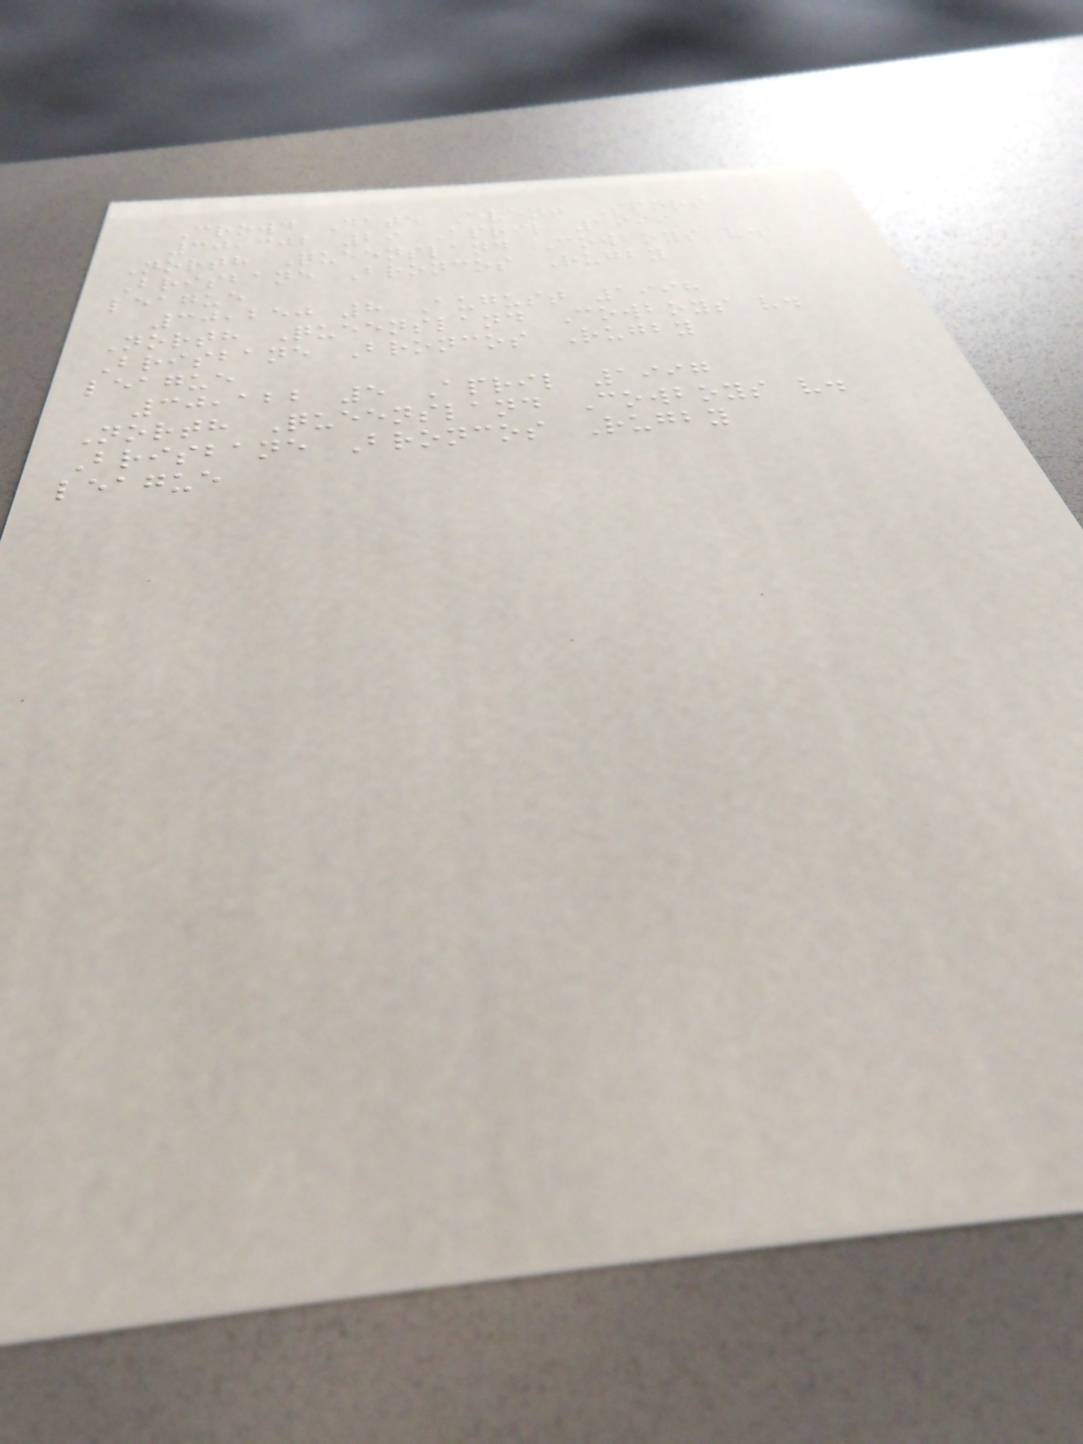Crowd Date Event Sport
30,302 29 April 1999
North Queensland Cowboys v.
Brisbane Broncos Rugby
league
30,250 8 August 1998
North Queensland Cowboys v.
Brisbane Broncos Rugby
league
30,122 5 April 1997
North Queensland Cowboys v.
Brisbane Broncos Rugby
league
